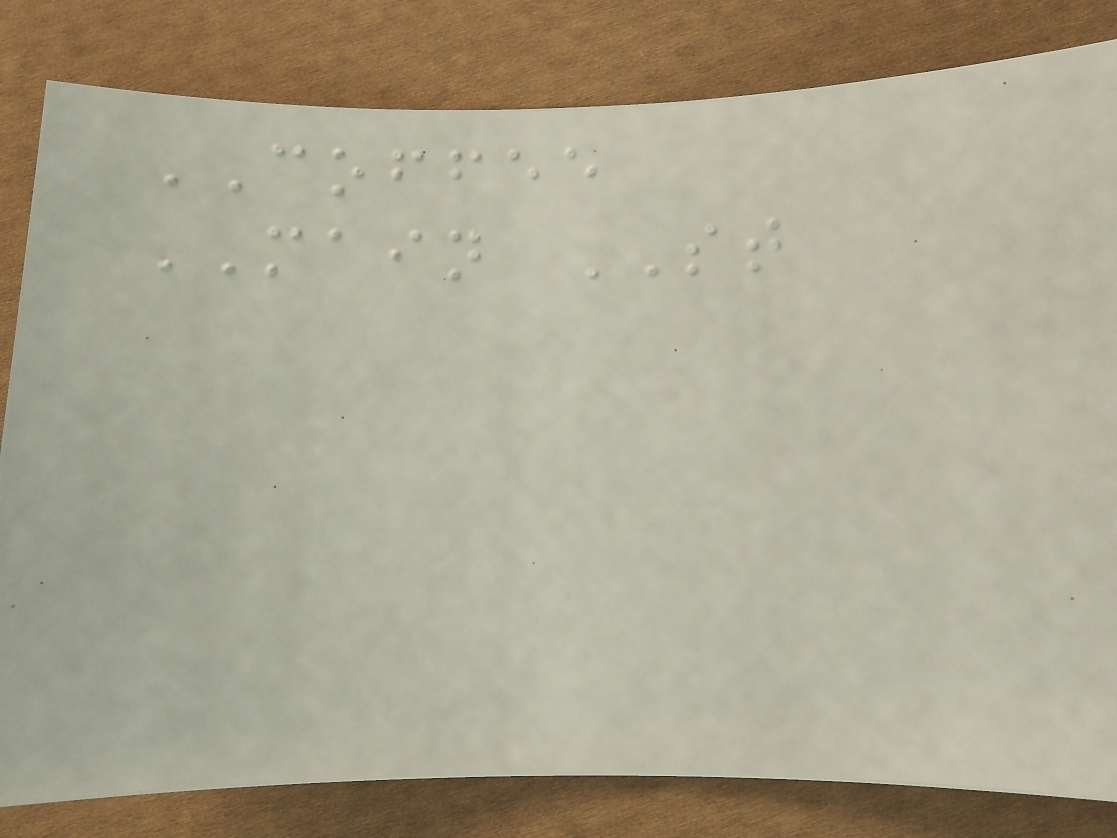COFFEE
MAIN ST
